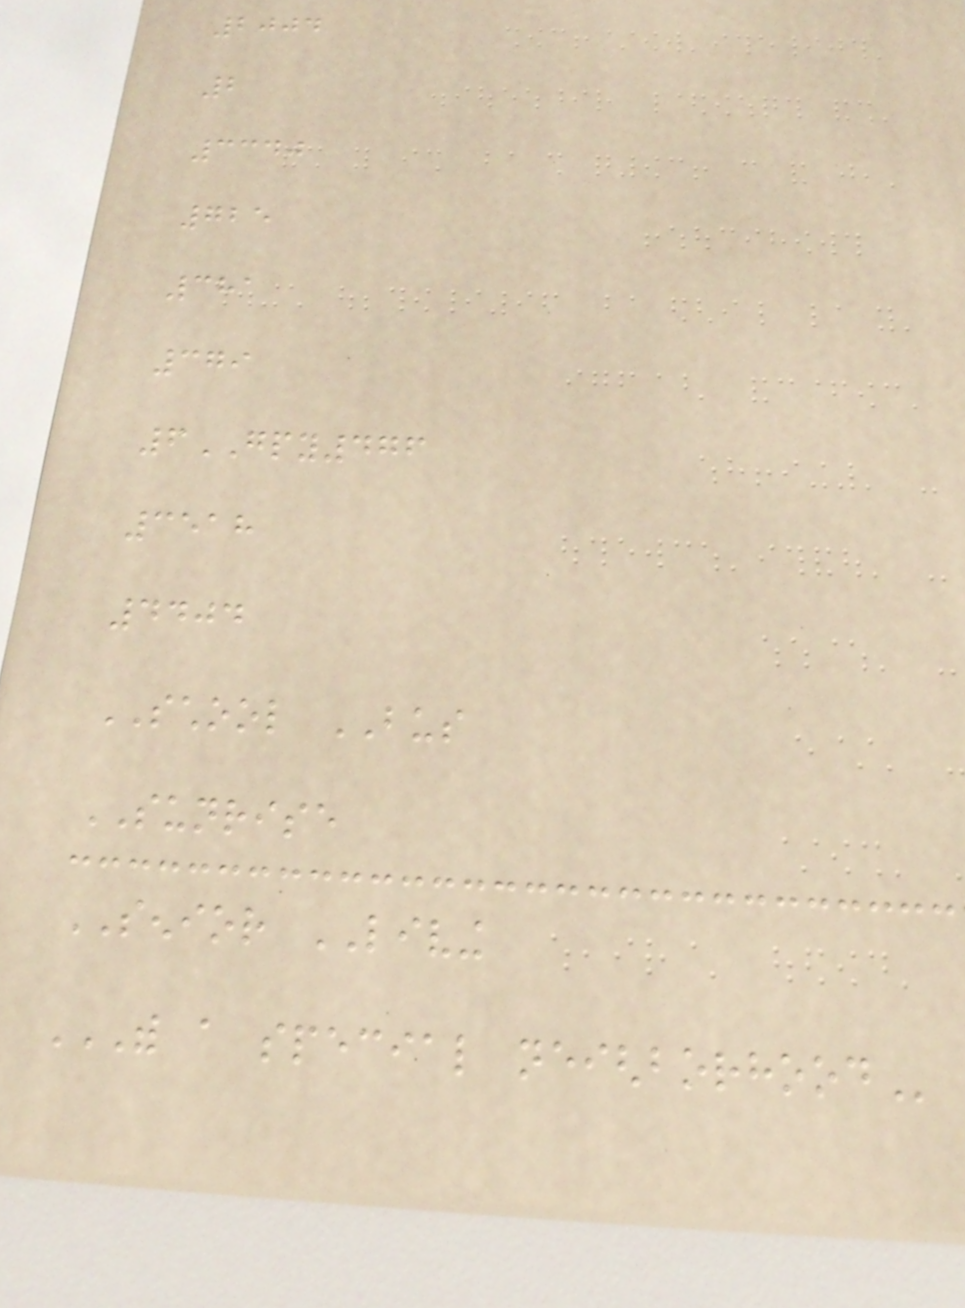2004
2
3340
725
381
379
6GPY476
3518
4404
SCHOOL BUS
SUNRISE
SENIOR LIVING
WITH A SPECIAL NEIGHBORHOOD
